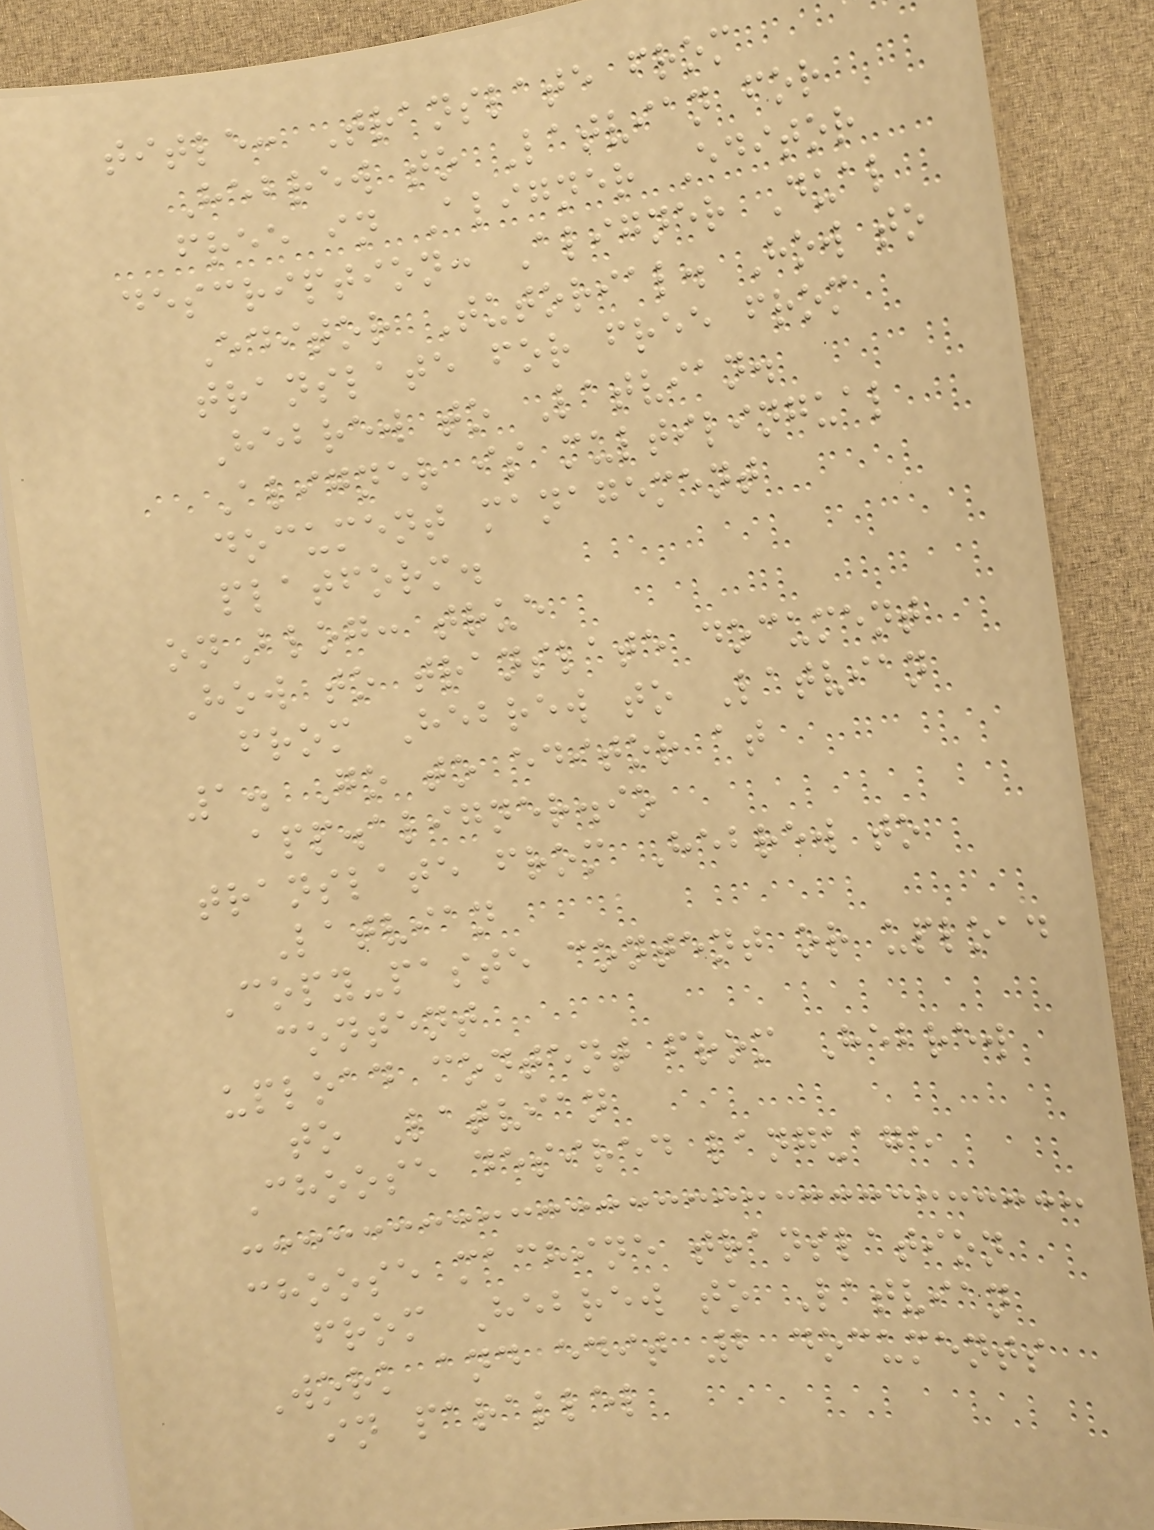title: Translate from
Hebrew to Latvian for
free in Aligner Editor
description: Aligner Dual
Editor Tutorial. How to
translate for free from
Hebrew to Latvian.
Aligner is multilingual
document management
platform.
onBlog: true
How to translate document
from Hebrew to Latvian
1. Go to editor at
app.aligner.io
translate from Hebrew to
Latvian
Copy-paste content or upload
content
upload content from Hebrew
to Latvian
Choose desired language
choose machine translation
from Hebrew to Latvian
Work and edit 2 documents
in parallel
